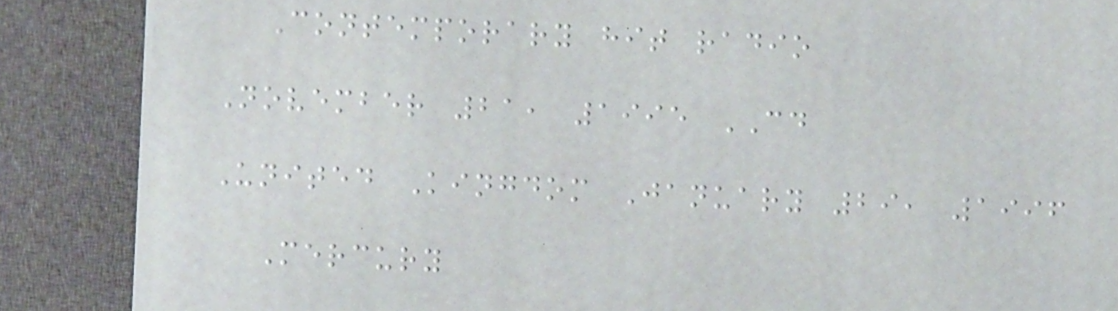Contemporary hit radio
November 21, 1995 CD
United Kingdom January 29, 1996
Mercury
